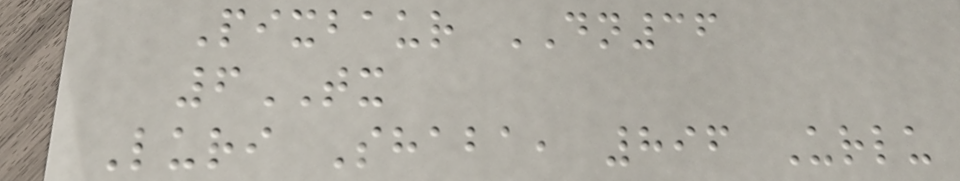Pixbaur DN36
6TX
Luri Shaba, 896 Urlu
